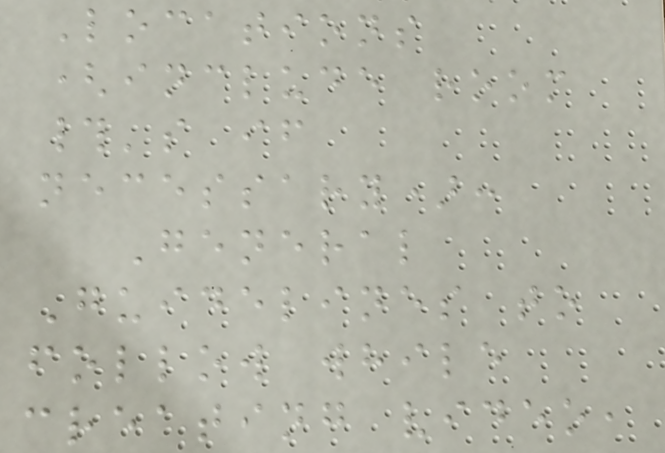Locations
(include room
#'s if
necessary):
General
Guidelines to
follow while
creating video,
